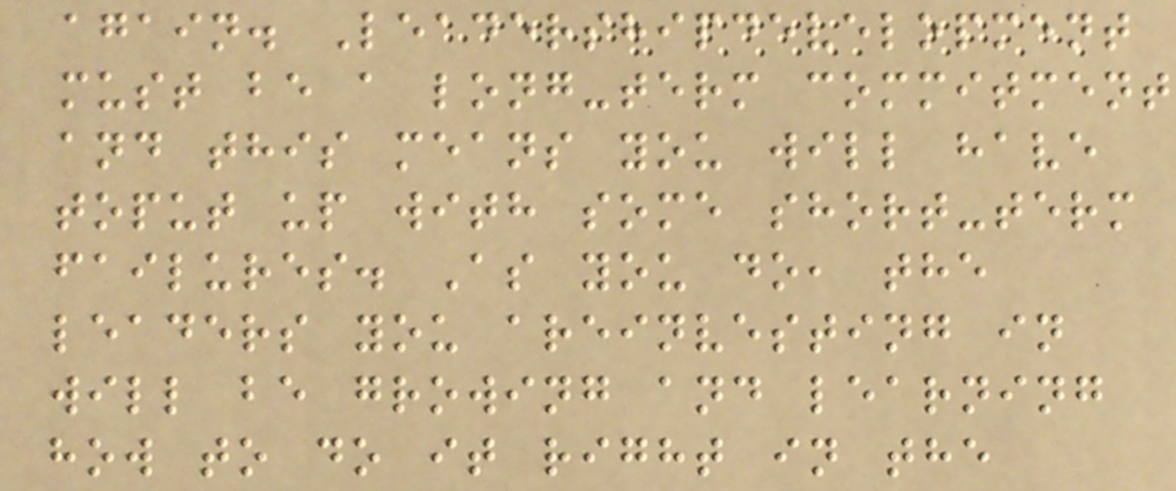again. Leadershipdevelopment
must be a long-term commitment
and this means you will have
toput up with some short-term
failures. As you do, the
leaders you areinvesting in
will be growing and learning
how to do it right in the
